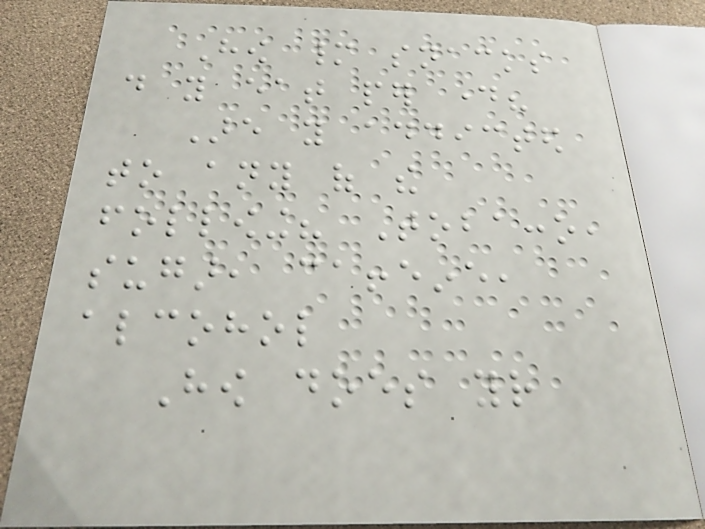How many snacks
do you eat per day?
Are you addicted
to any of the
following? Tobacco,
sugar, caffeine,
alcohol
How does your
